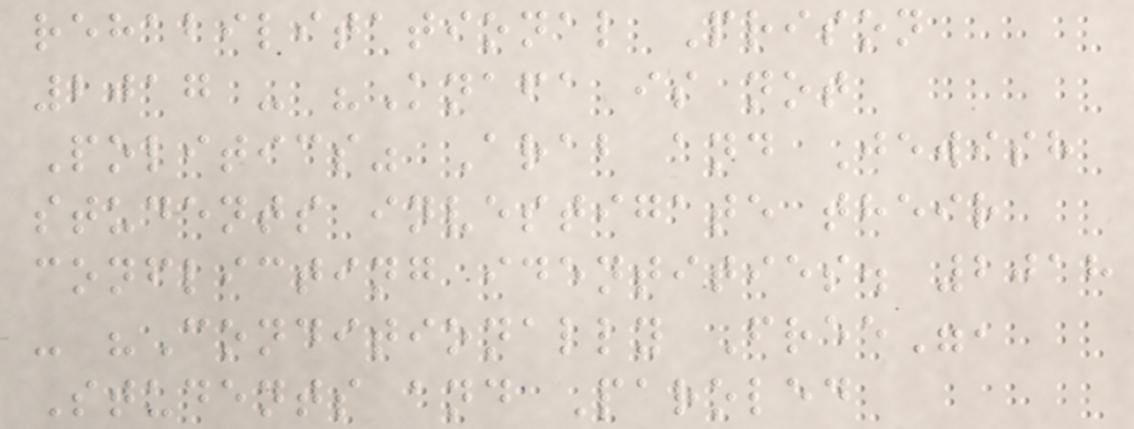rehabilitational Prison
2017 - "Knafa is not
Politics" Arab and Jewish
students investigate their
conflicting identities. 2018
- "Conditionally Free",
Students and Paroled
